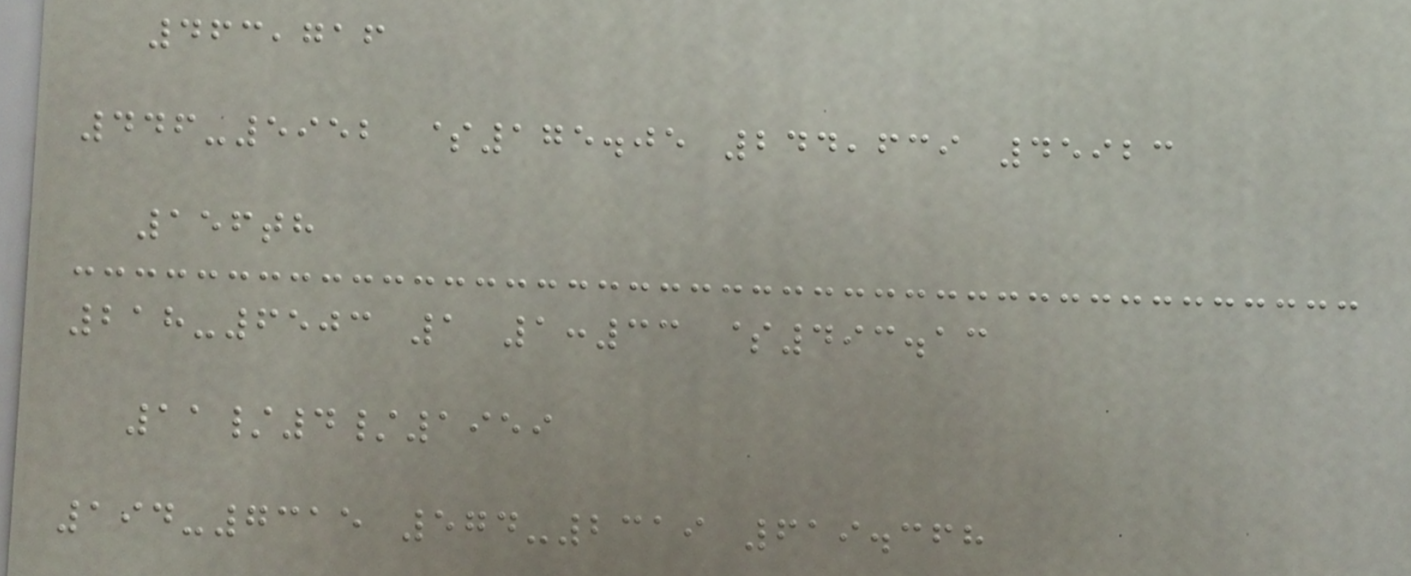463,716
446-5952 $175.05 244,639 45923
156th
218-6503 1 1:33 $493.13
11/4/1959
194-7315 574-2319 619.368
